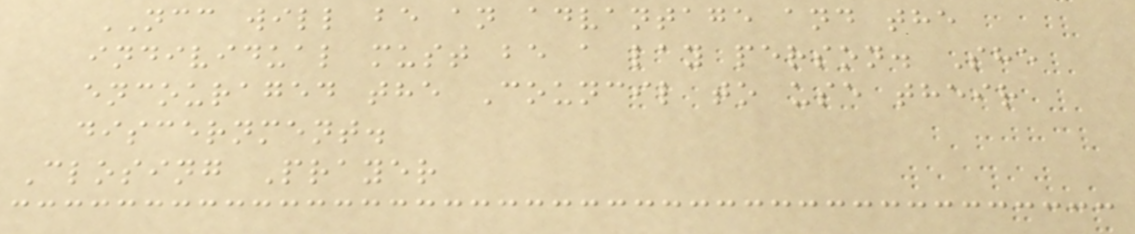NCC will be an advantage and the
individual must be a lay person. She
encouraged the Council to use their
discernment.
Closing Prayer
